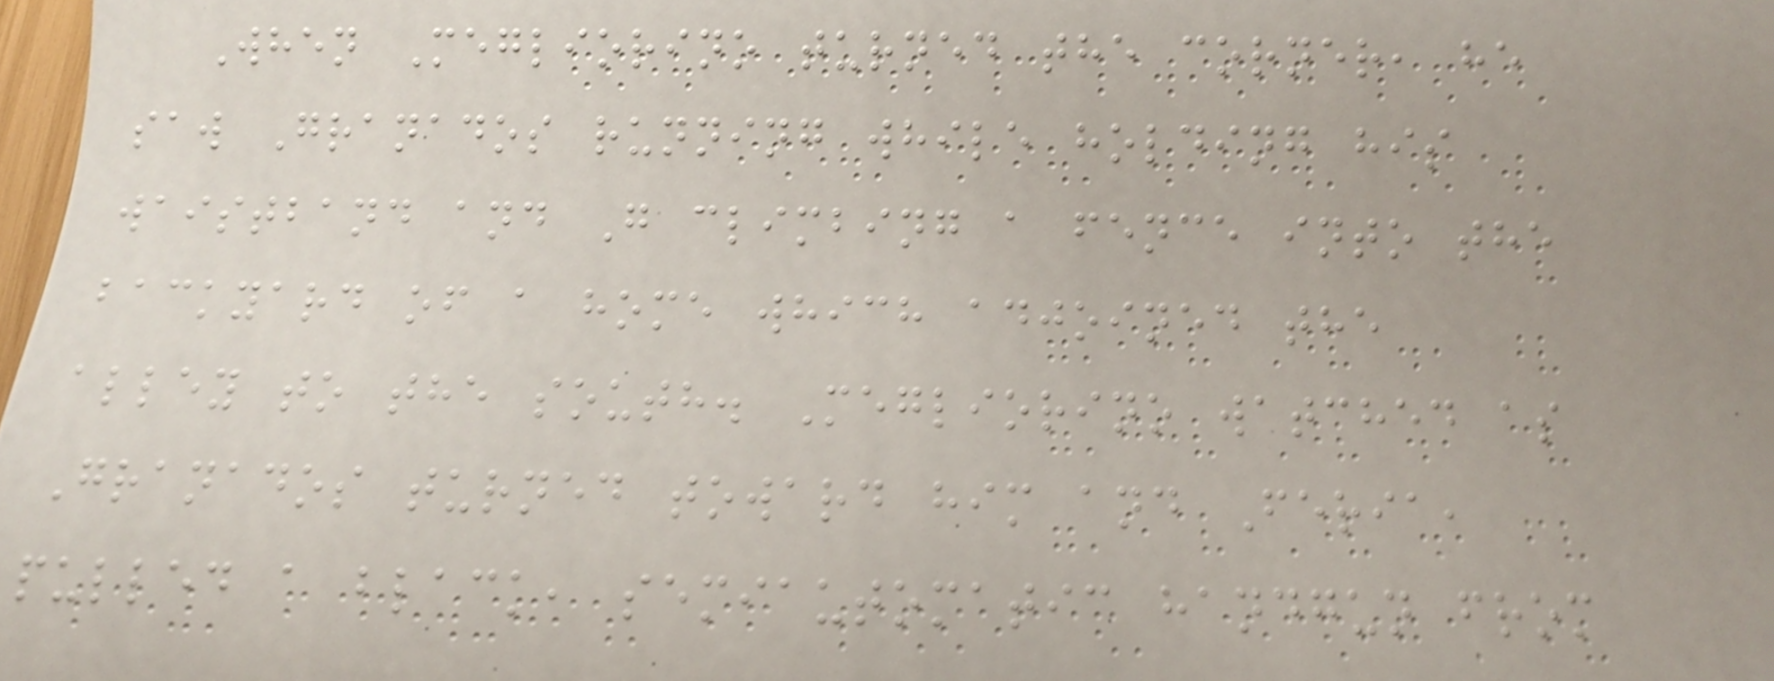When Megliorino turned the corner, he
saw Granados running while holding his
waistband and G climbing a fence into the
backyard of a home which adjoined the
alley to the south. Megliorino watched as
Granados turned toward him and Feria,
pulled a black, semiautomatic handgun from
